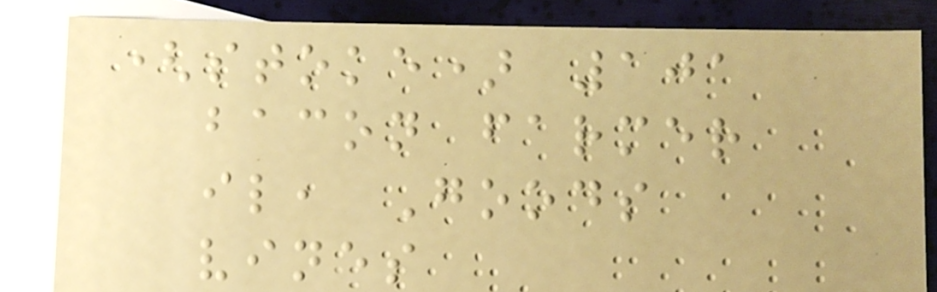(stoke) 101
bacon farmer
il, Goods
vines
